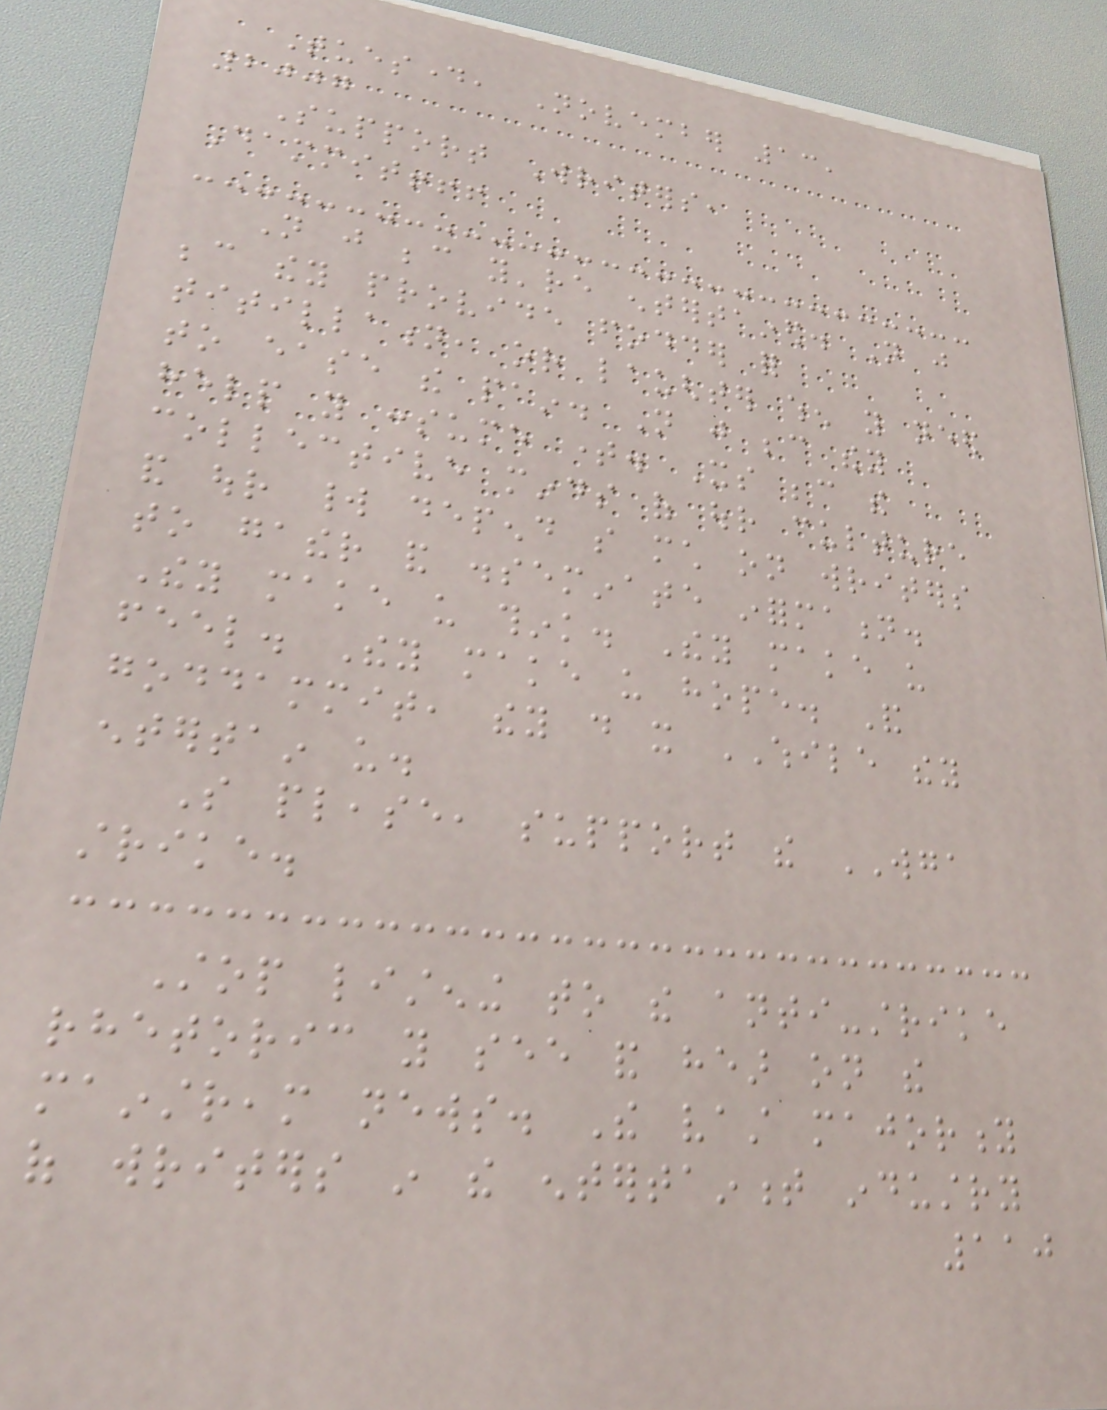Tuesday, November 13,
2007
Support Writers,
Dammit!!!
Not just because you're entertained. Not just
because they provide fodder for
titillation, or laughter when you need
to ease the pain. Not just because they
help you consume time. Its because the
collective minds of our culture
and our world depend so much on writers
to gather and disseminate information.
They make us think. They make us
feel. They make us hope. And
goddammit, they do it WHILE they
entertain us.
So please, support the WGA
strike.
Stop listening to the anti-strike
rhetoric you see and hear on the
mainstream news. The vast majority
of writers in the entertainment industry
110
